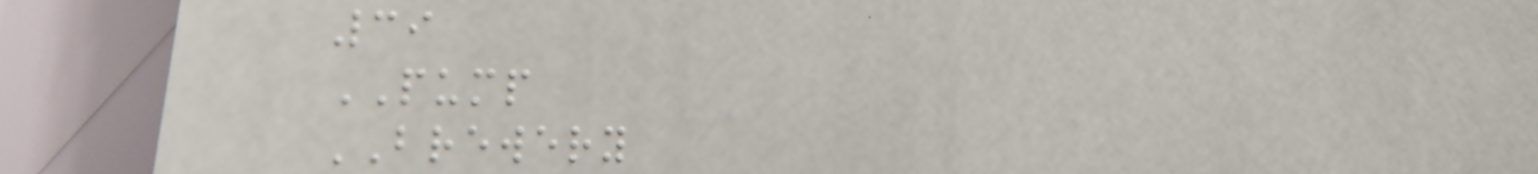39
PUMP
BREWERY
